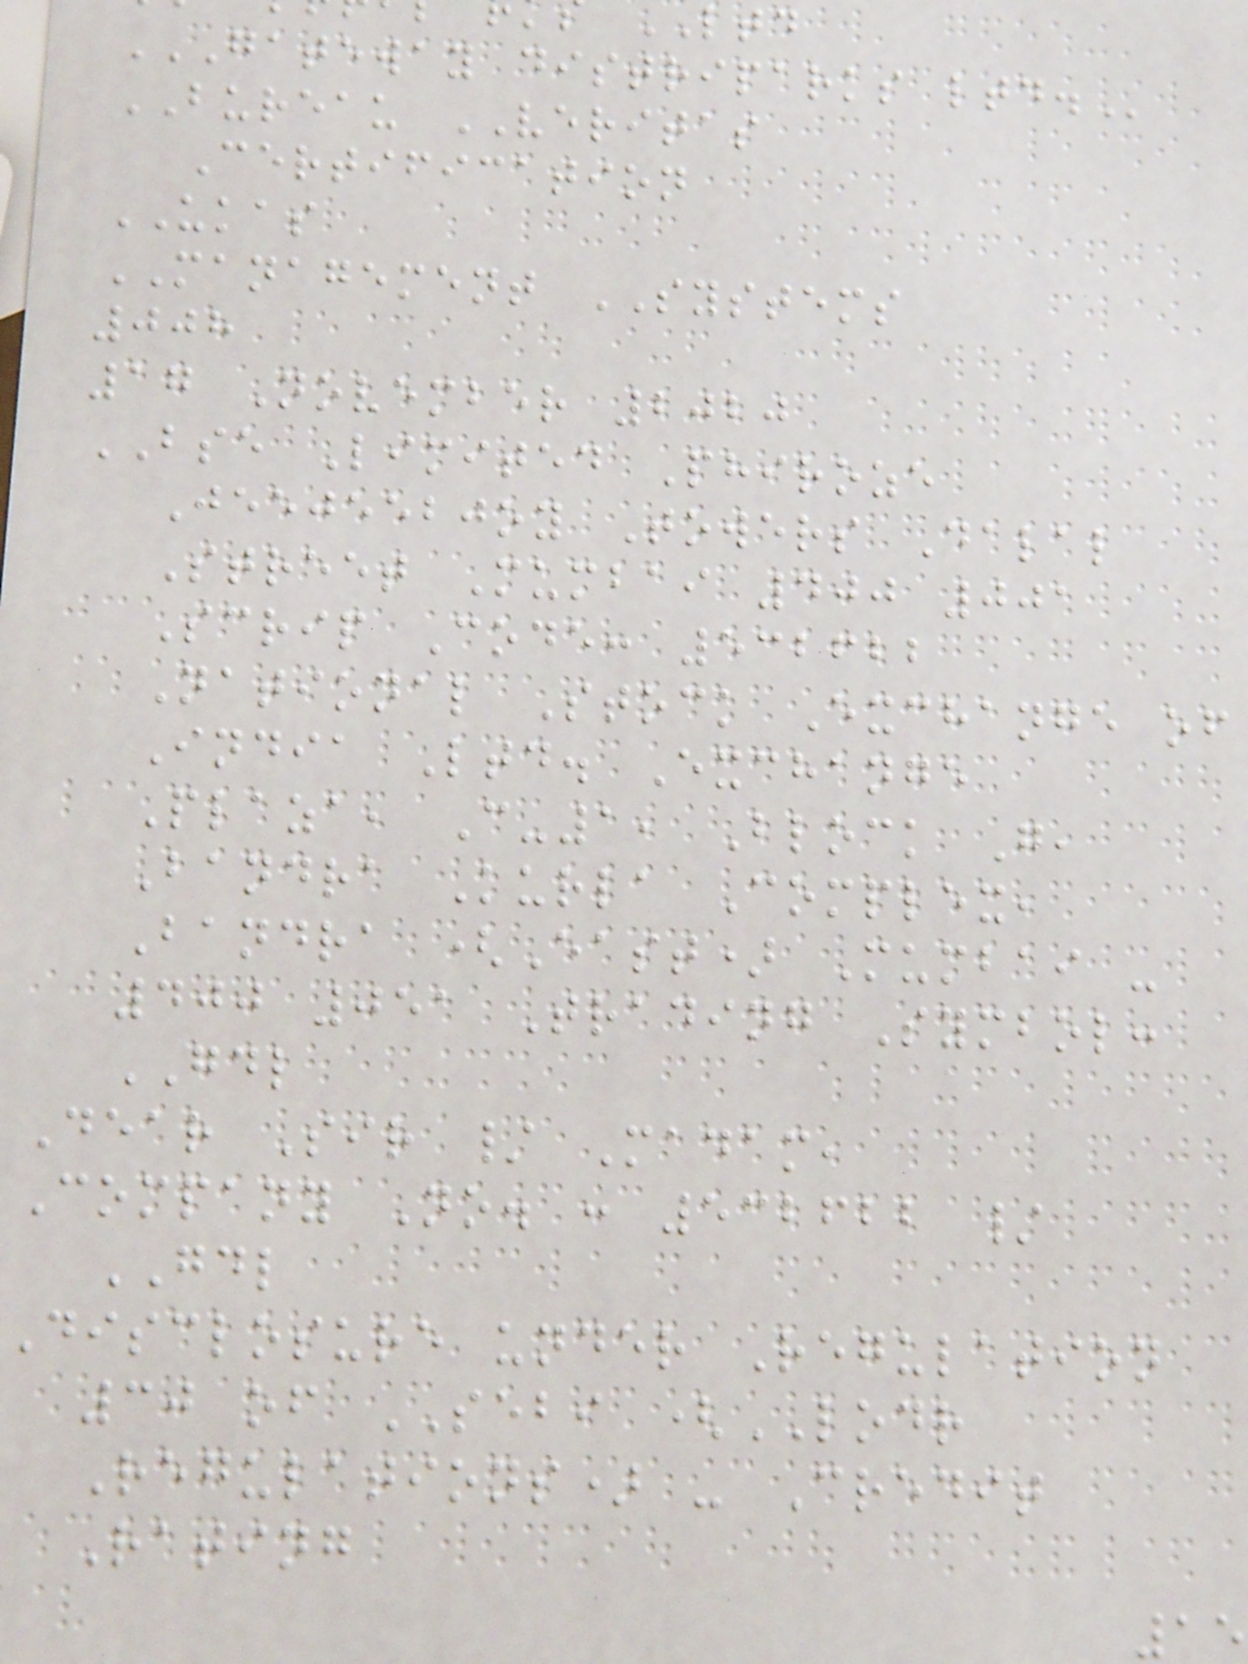GATEWAY DISTRIPARKS LTD.
BUREAU VERITAS
Certification
UKAS
MANAGEMENT SYSTEMS
008
17 November 2020
BSE Limited Phiroze
Jeejeebjoy Towers Dalal
Street Mumbai 400 001
Scrip Code: 532622
National Stock Exchange of
India Ltd. Exchange
Plaza, C-1, Block G,
Bandra Kurla Complex,
Bandra (East) Mumbai -
400 051 Trading Symbol:
GDL
Dear Sir / Madam,
Company No. : 532622 /
GDL
Disclosure under Regulation
30 of SEBI (LODR
Regulations) - Credit
Rating
15
